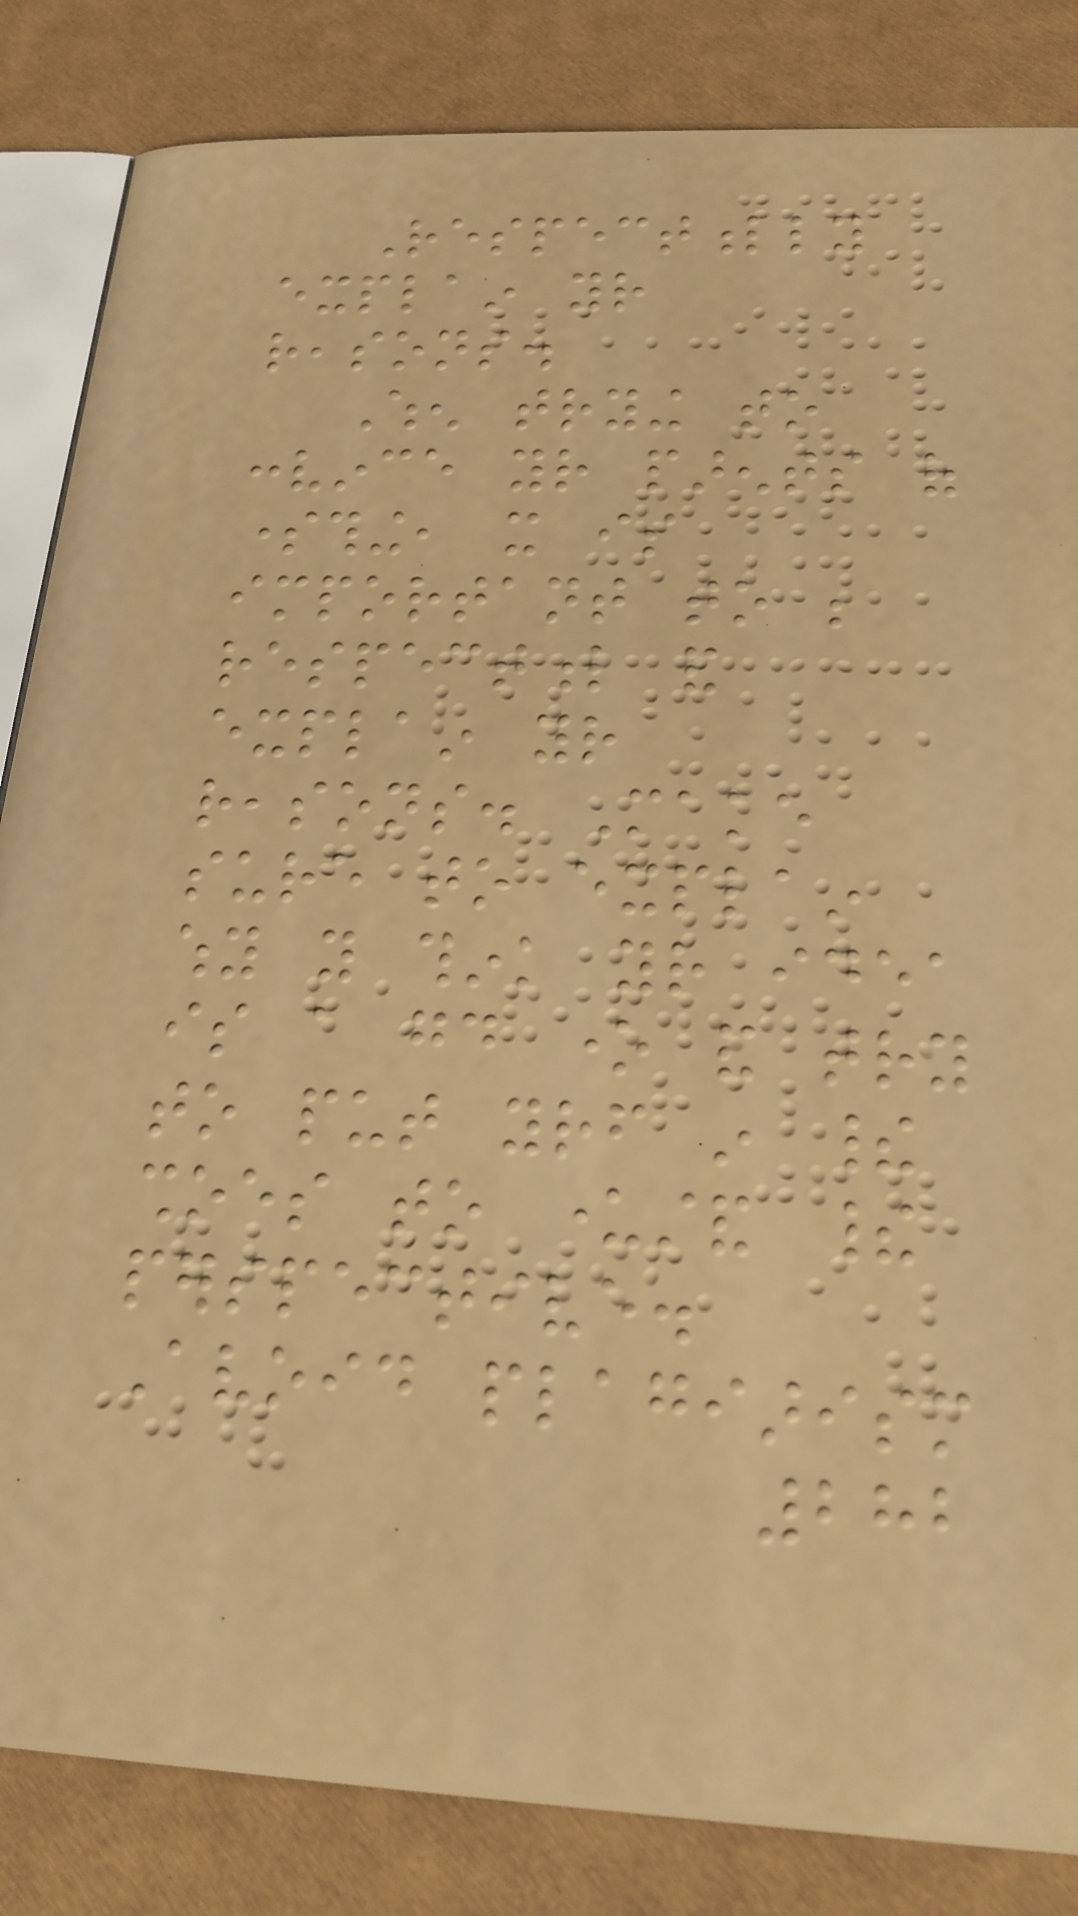Respectfully
explain your
reasons.
When trying to
convince your parents of
something, it is
important to be
respectful and
explain your
reasons. Make
sure to explain
why you think your idea
is a good one and try
to put yourself in their
shoes to understand their
perspective.
Avoid plagiarism
282
